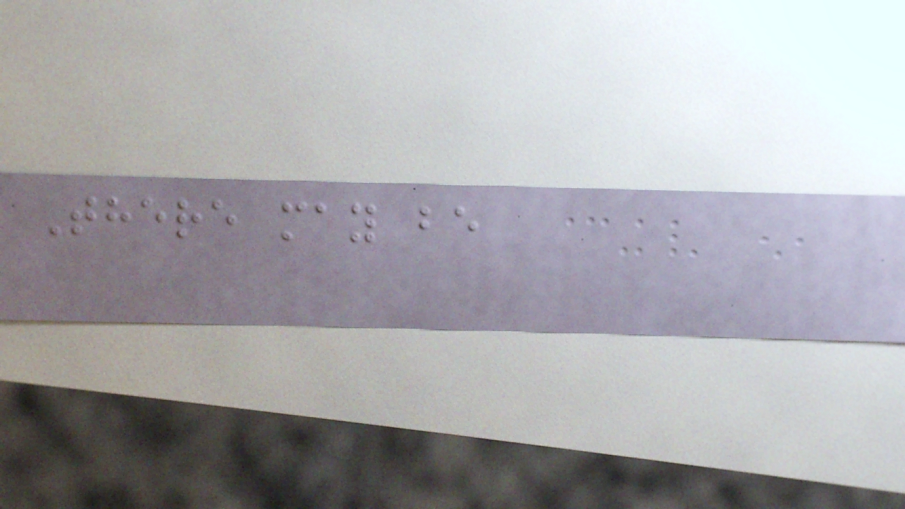There may be
